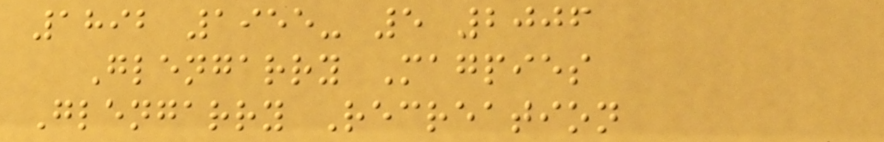1892 1955- 5 2006
Glengarry Magpies
Glengarry Recreation
